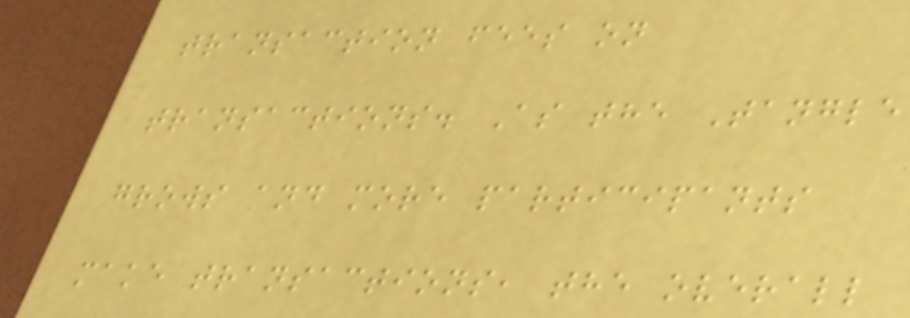transaction fees on
transactions. As the Tangle
grows and more participants
make transactions, the overall
